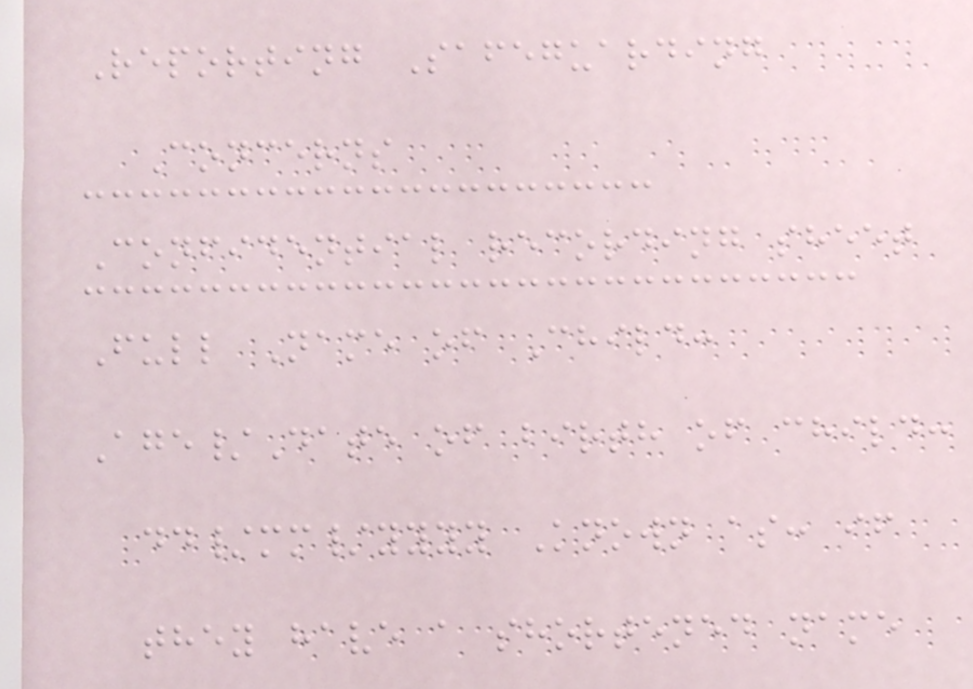Reporting Safeguarding
Concerns
Confidential recording sheet
Full Name of Child:
Age/Date of birth of child:
dd/mm/yyyy Known as: if
they have a shortened name
